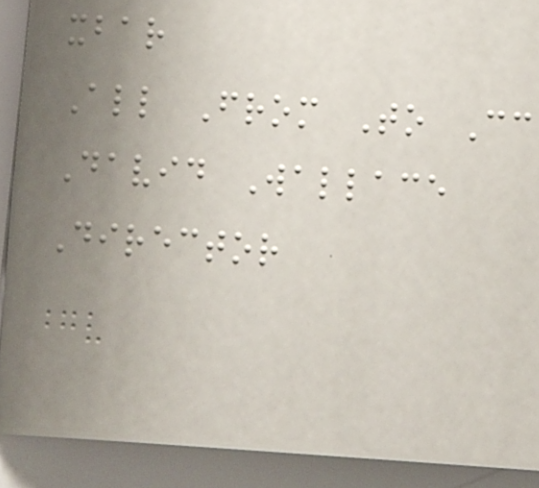xbar
All From To Cc
David Wallace
Director
